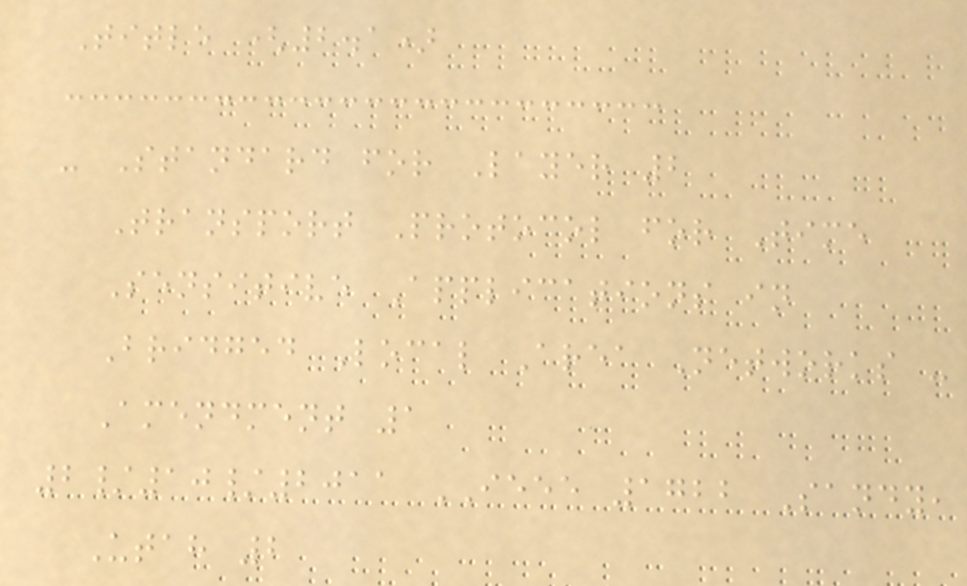Title (2.1)
- Standard for Layer 2
Transport Protocol for Time
Sensitive Applications in
Bridged Local Area Networks -
Amendment 1
2/10/2011 IEEE 1722 Sandy,
Utah 2
